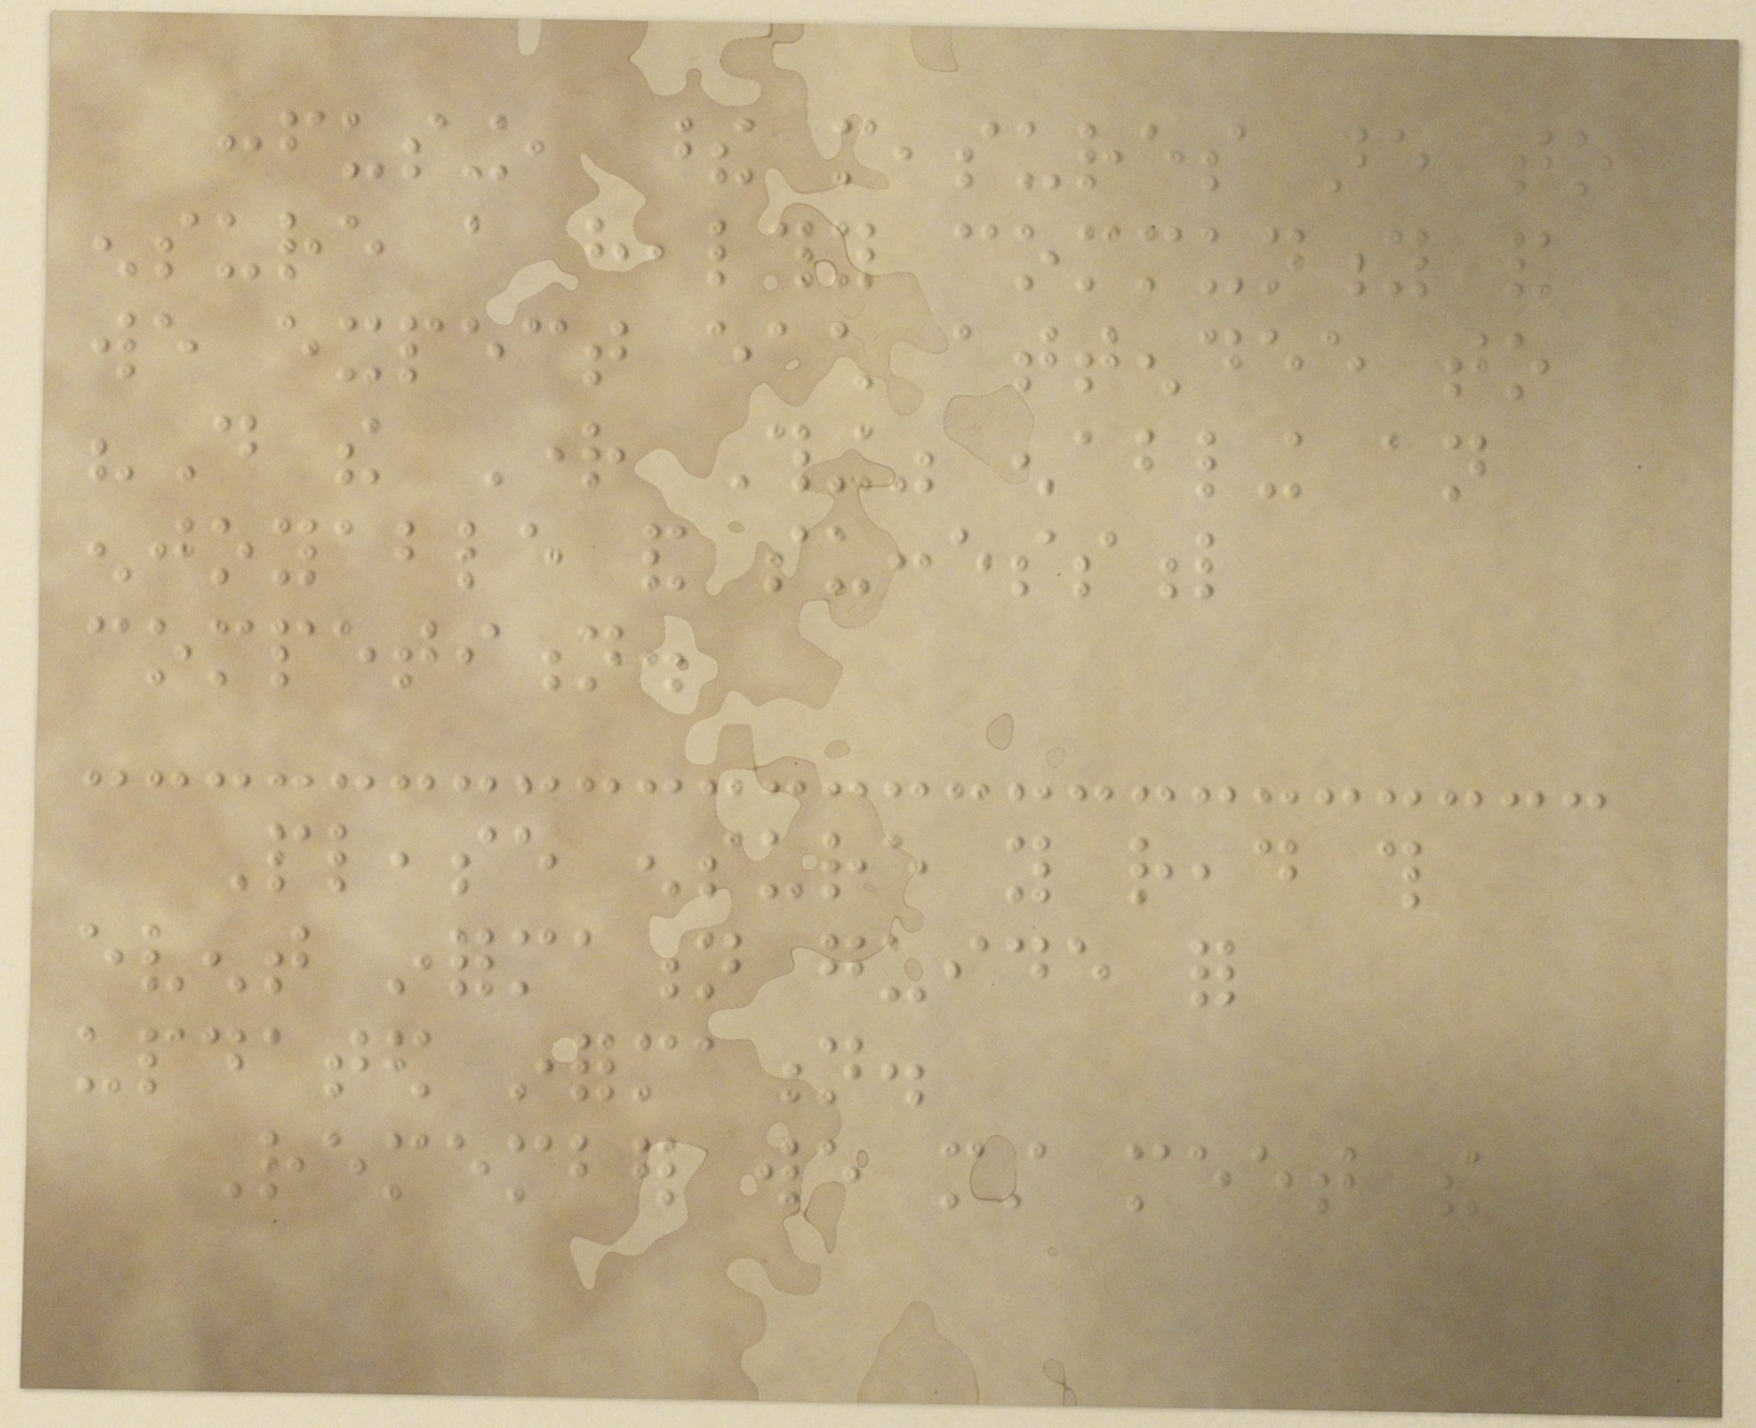confusing, these measures are to
ensure a healthy community and
we expect each attendee to
"Do the Right Thing" enabling an
enjoyable and successful
competition.
Please ensure you read this
event information guide for
updated information.
Remember we must meet the
